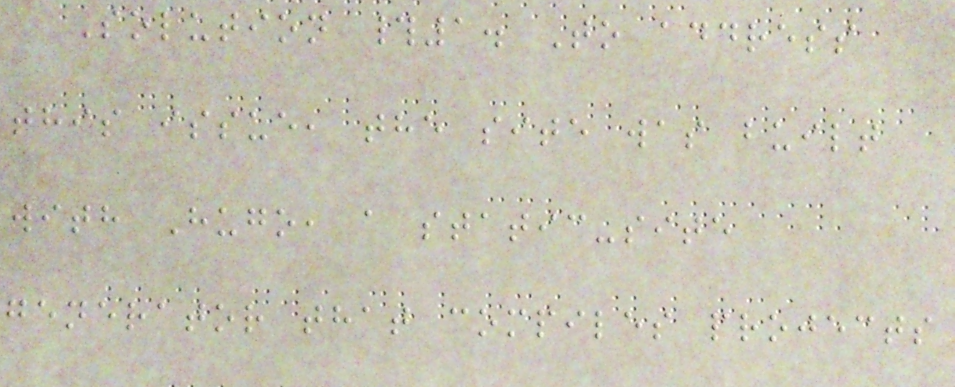Solution #1. To address
this issue, the site was built
with Hugo, a static-site
generator that compiles projects
